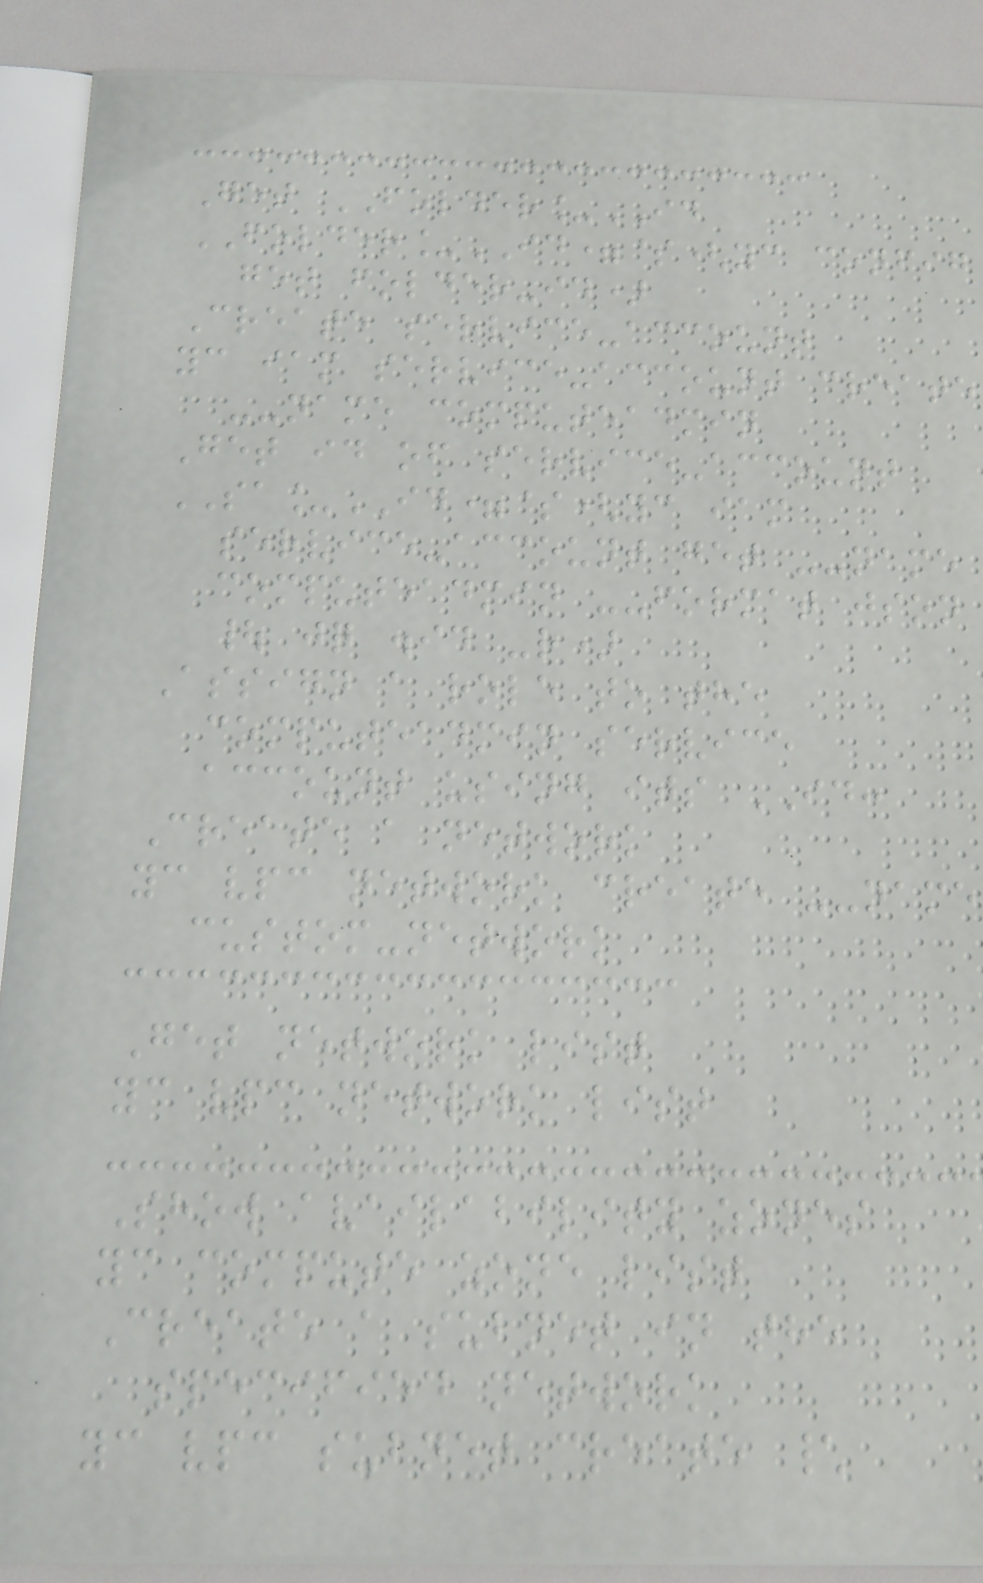Get FOLDER_ID
FOLDER_ID=$(yc config
get folder-id)
Create service-account
yc iam service-account create
--name computeadmin
Get id of service-account
SA_ID=$(yc iam
service-account get --name
computeadmin --format json
| jq .id -r)
Assign a role to the
computeadmin service
account using its ID:
Create a network
yc vpc network create --name
custom-network
Get network list
yc vpc network list
Show availability zones
yc compute zone list
Create a subnet in the
specified network
yc vpc subnet create \
